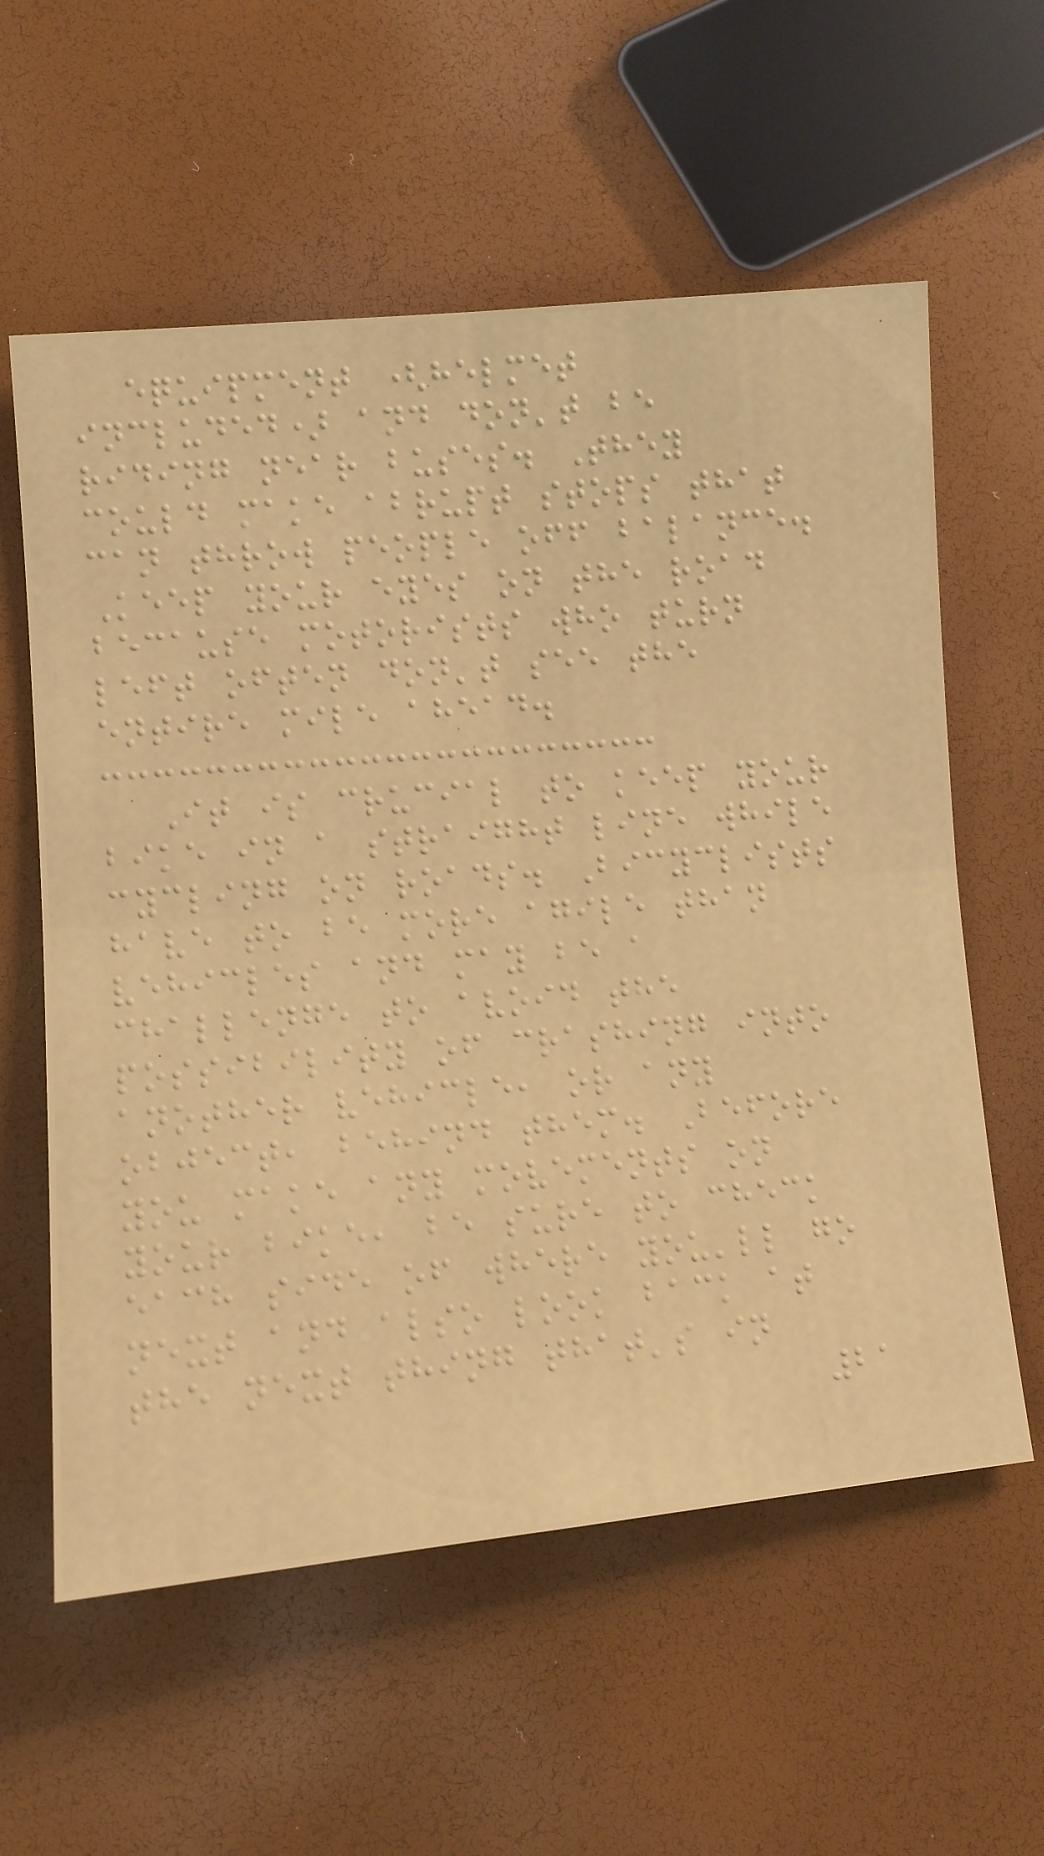equipment (helmet
included) and don't be
riding near buses. They
could make abrupt stops that
can throw people off balance.
Keep your eyes on the road
because motorists who turn
left often don't see the
entire mile ahead.
It is crucial to keep your
bike in a straight line while
cycling on roads. Bicyclists
have to be more agile than
vehicles and may be a
challenge to avoid the
possibility of crashing into
another vehicle, or any
object, behind them. Before
you make any movements on
your bike, be sure to check
each side of where you'll go
next and also look back at
the next thing that's in
21
